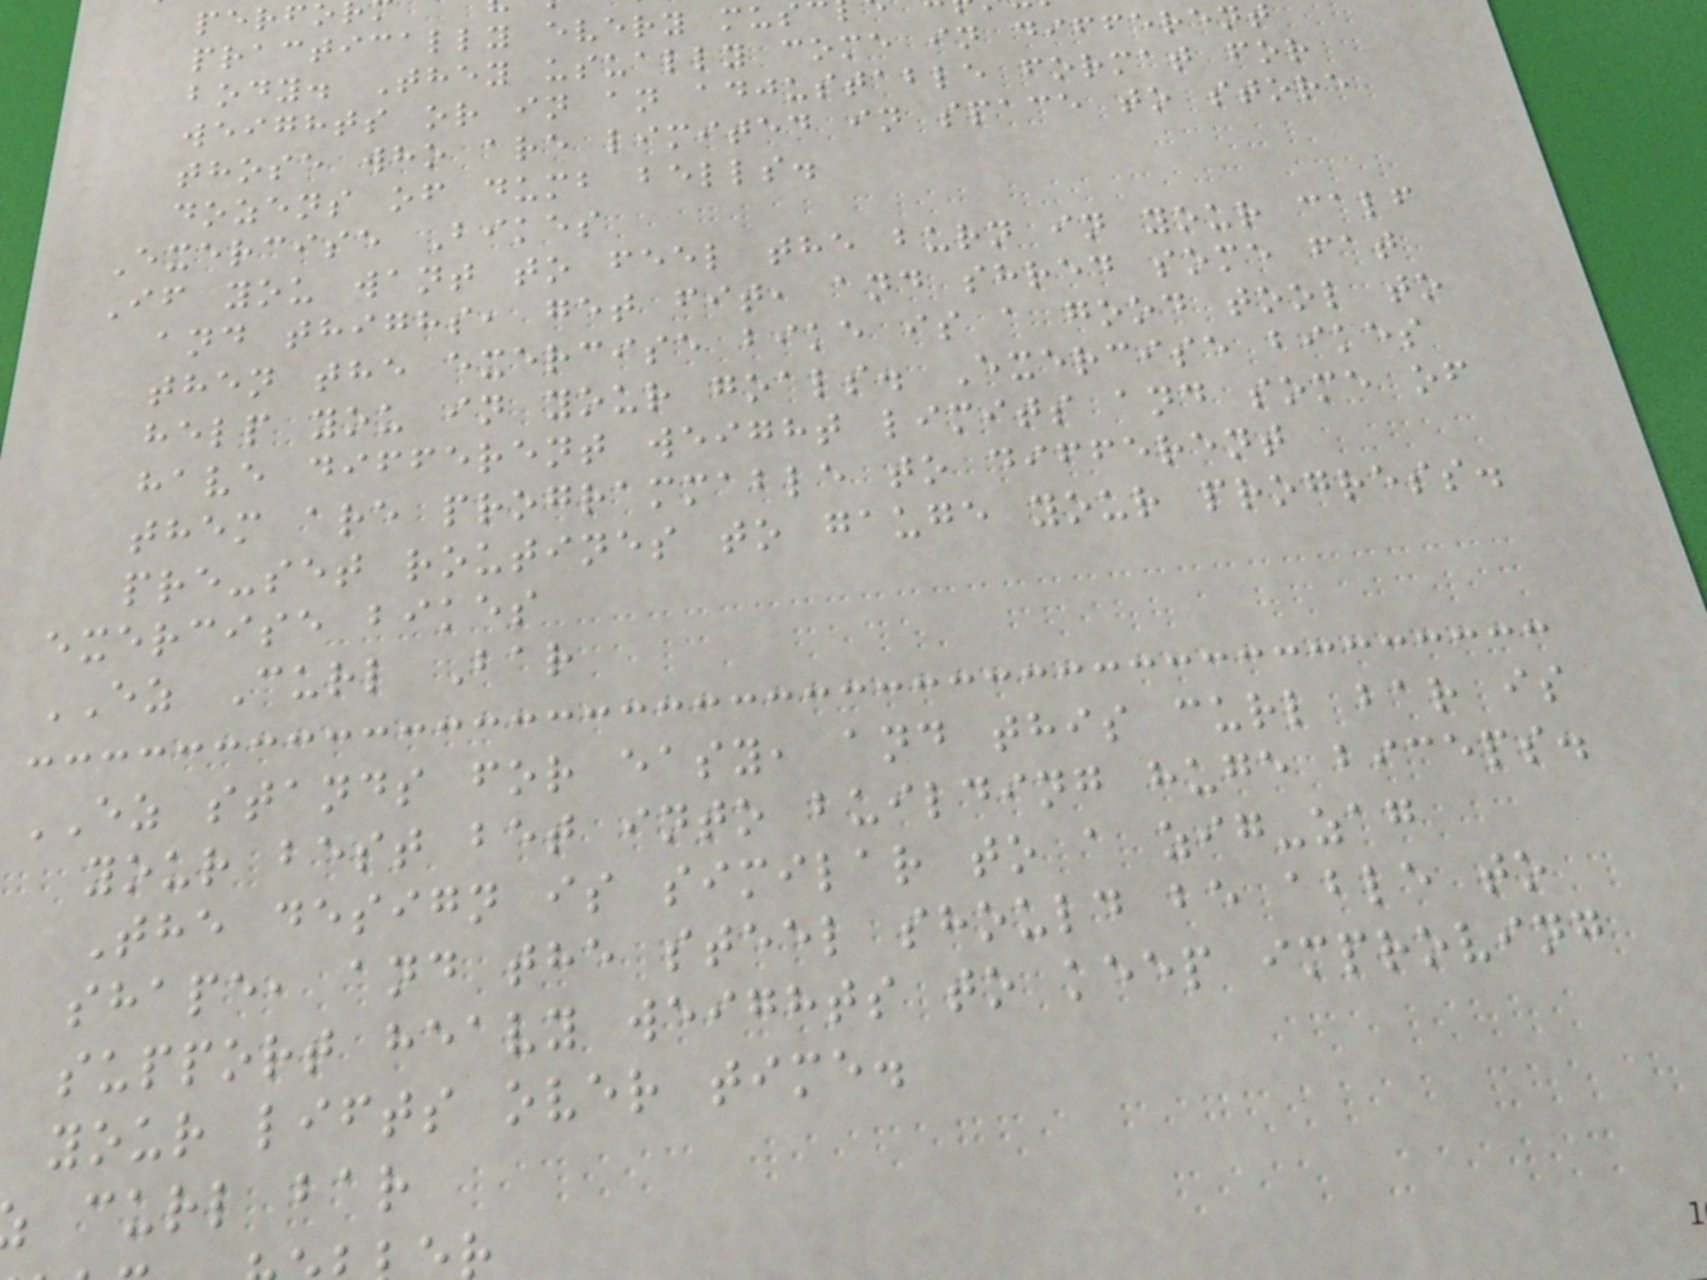practically every mus
body. They usually come in different
weights or in an adjustable format for
those who are limited in space to store
dozens of dumb bells.
Exercise Bikes
If you want to feel the burn in your calf
and thighs, get fit, and shred some fat
then the exercise bike is a good tool to
help you in your goals. Exercise bikes
have different weight limits and some of
them are programmable to different
pre-set routines to gauge your progress.
exercise bikes
EZ Curl Bar
EZ stands for easy, and this curl bar is
your best bet into building huge biceps.
The design is similar to a zig-zag
shape, and the steel should be able to
support heavy weights to keep improving
your lifts over time.
curl bar
